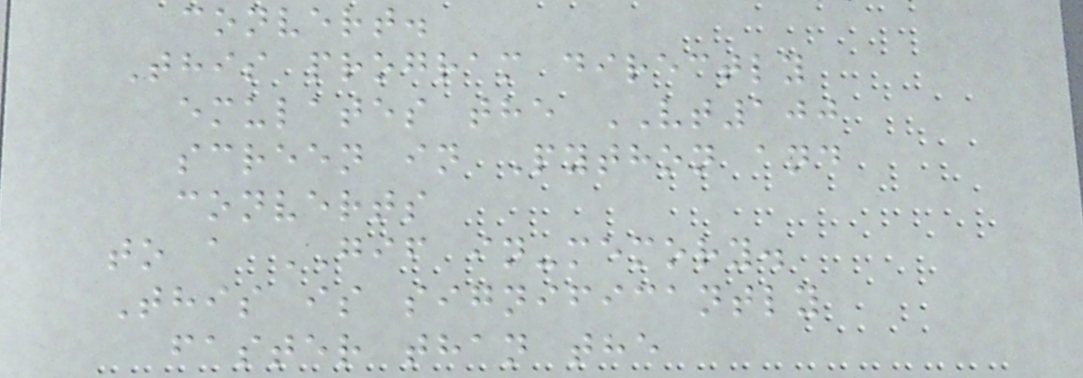convert.
This program directly
emulates the VT100
screen in Python and
converts
to a GIF in-memory.
This is significantly
faster than the
